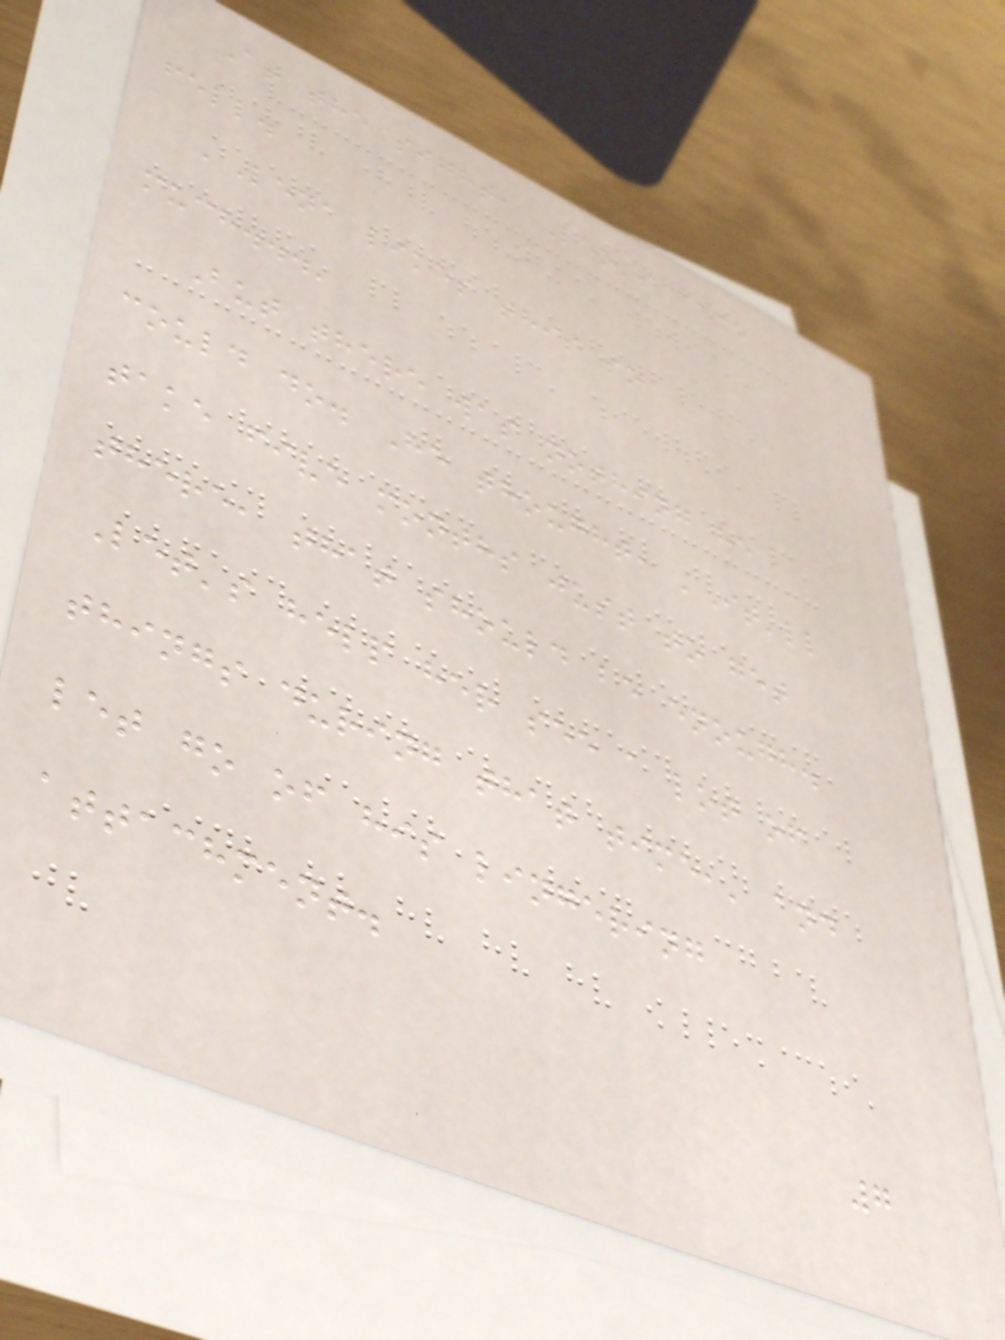At the sight, Leo's face
fell.
'Lena likes this so
much...'
But there was nothing he
could do. He thought, 'It'll
take five months just to get
there, that should be enough.
Let's help her see a lot of
things during that time,' and
let go of his lingering
attachment.
7
